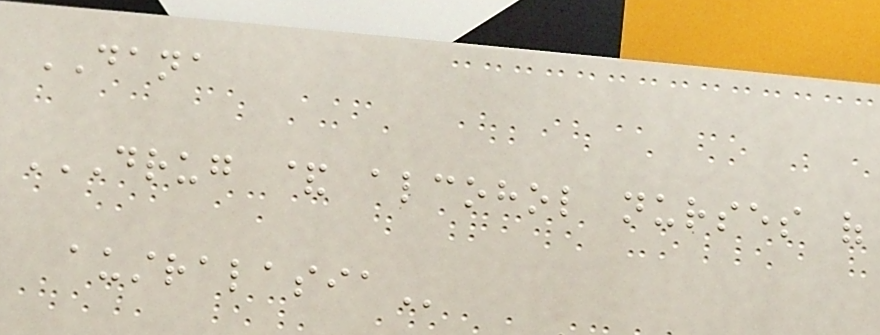DANA
DRUG & ALCOHOL NURSES OF
AUSTRALASIA
